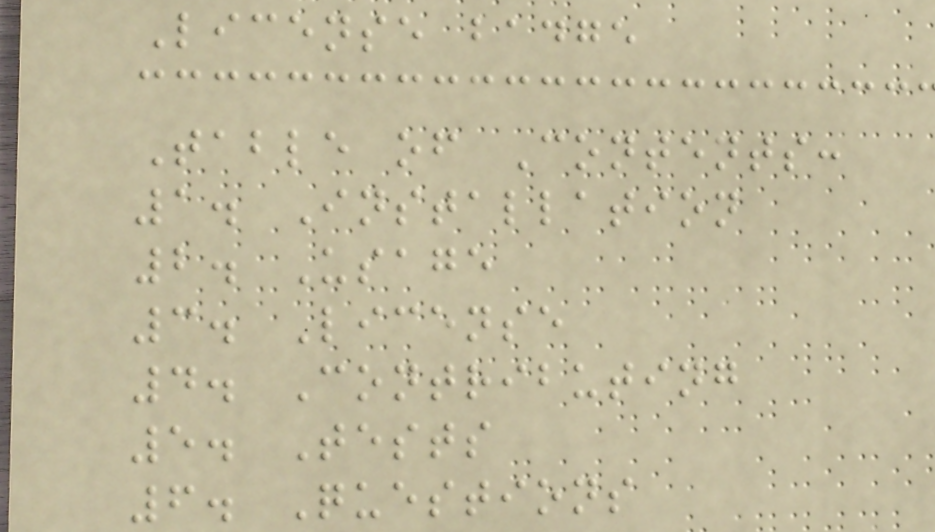License badge
Table of Contents:
1. Installation
2. Usage
3. License
4. Contributing
5. Tests
6. Questions
